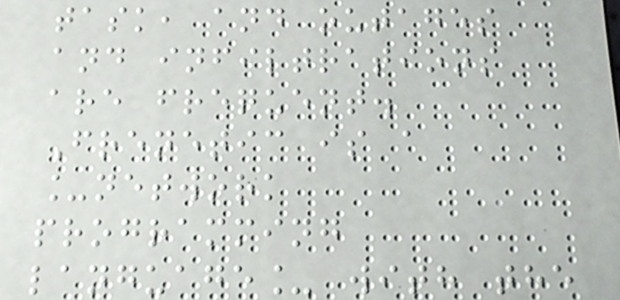task, and outages
and infiltrations
are frequent.
Frenetic is a
_network
programming
language_ with the
